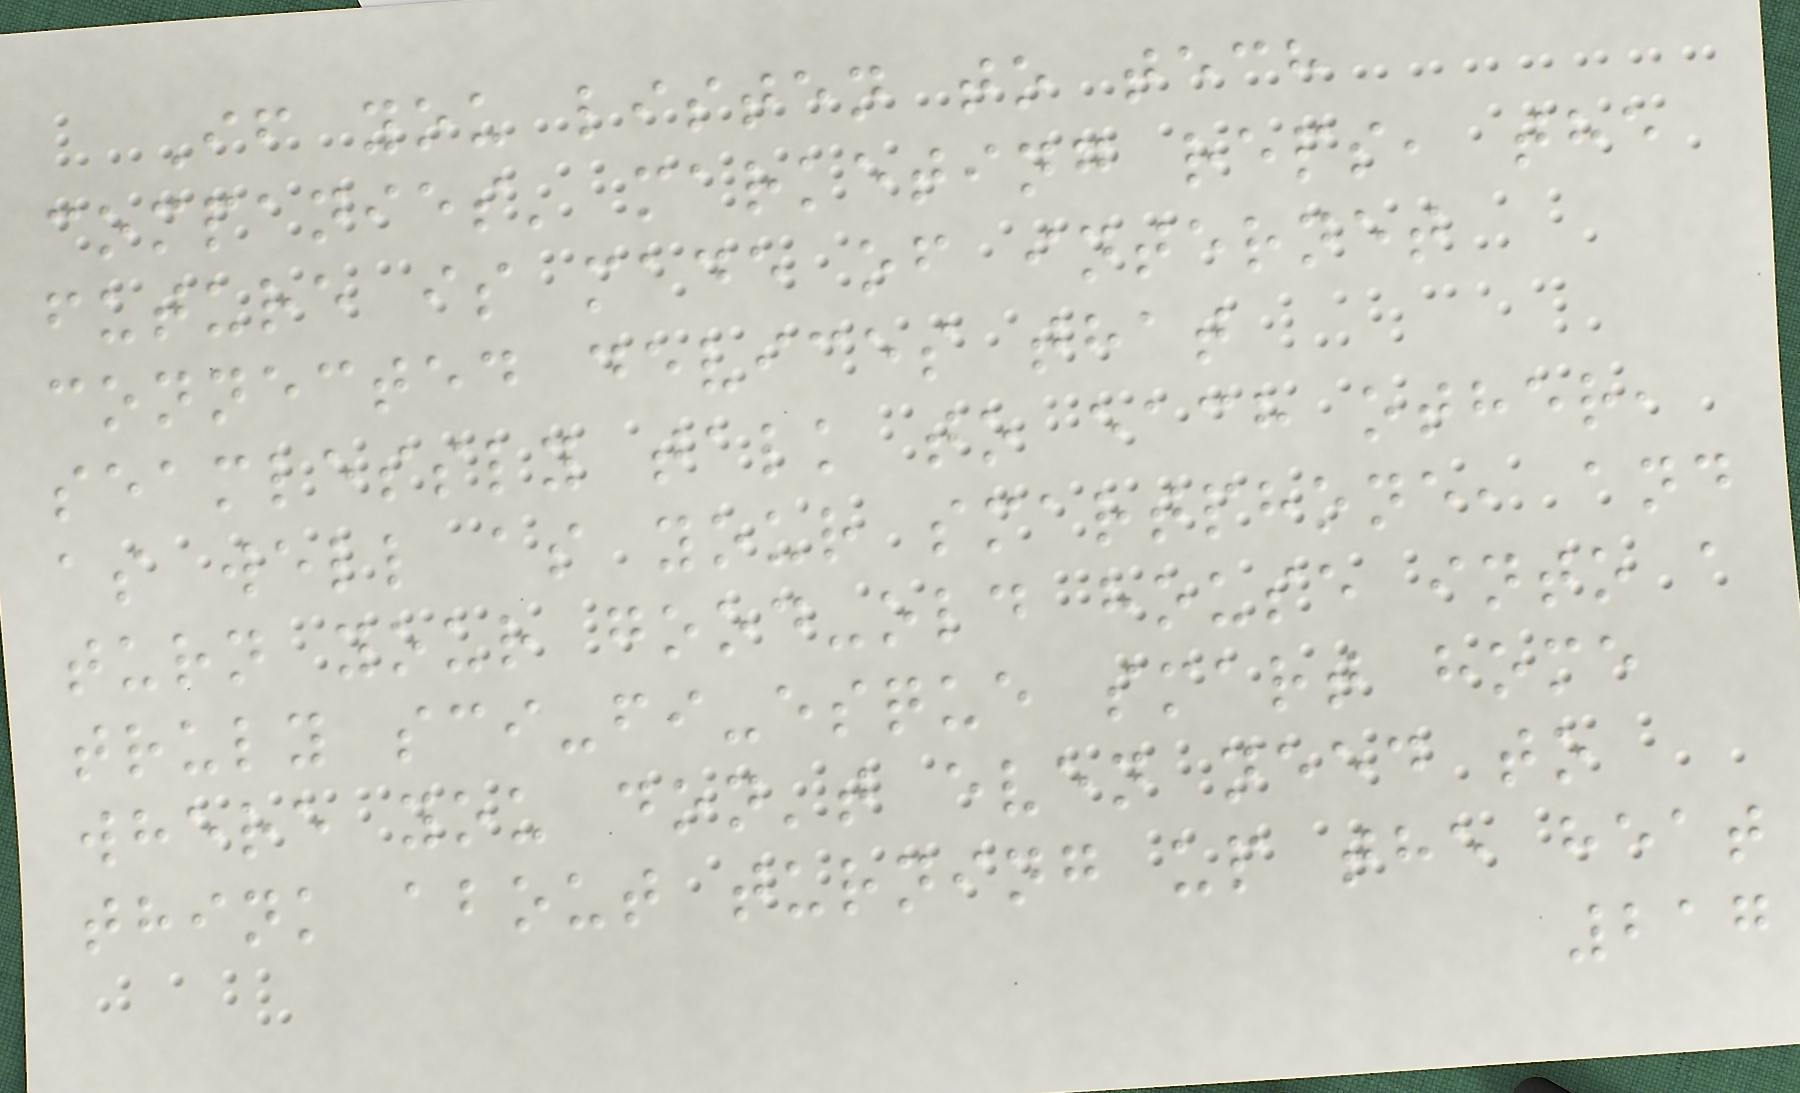If you listen to tech
companies' marketing reps, the
future is made of internet
connected devices that
seamlessly talk to each other,
as well as your smartphone, and
turn your good-old house into a
truly sci-fi-esque smart home
where you don't even need to
think about turning up the heat
217
